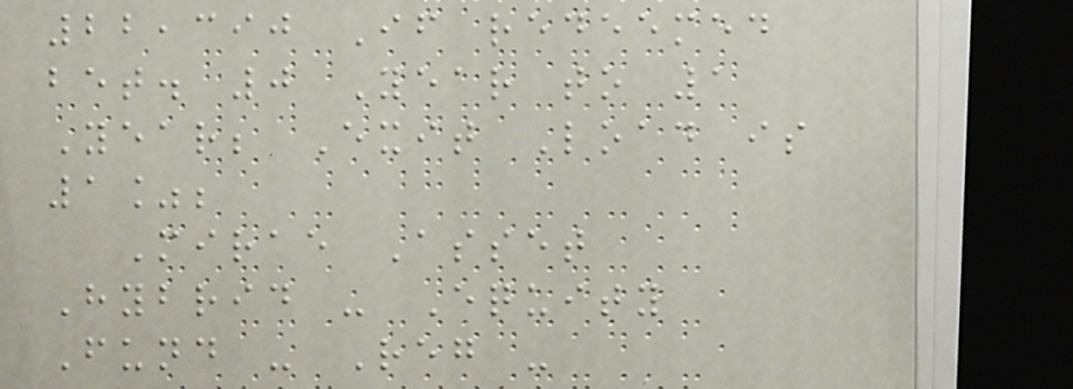22,390 If redeemed
bet. 0 Year to 1
Year; Exit Load is
1%;
Mirae Asset
Hybrid - Equity
Fund - Reg -
